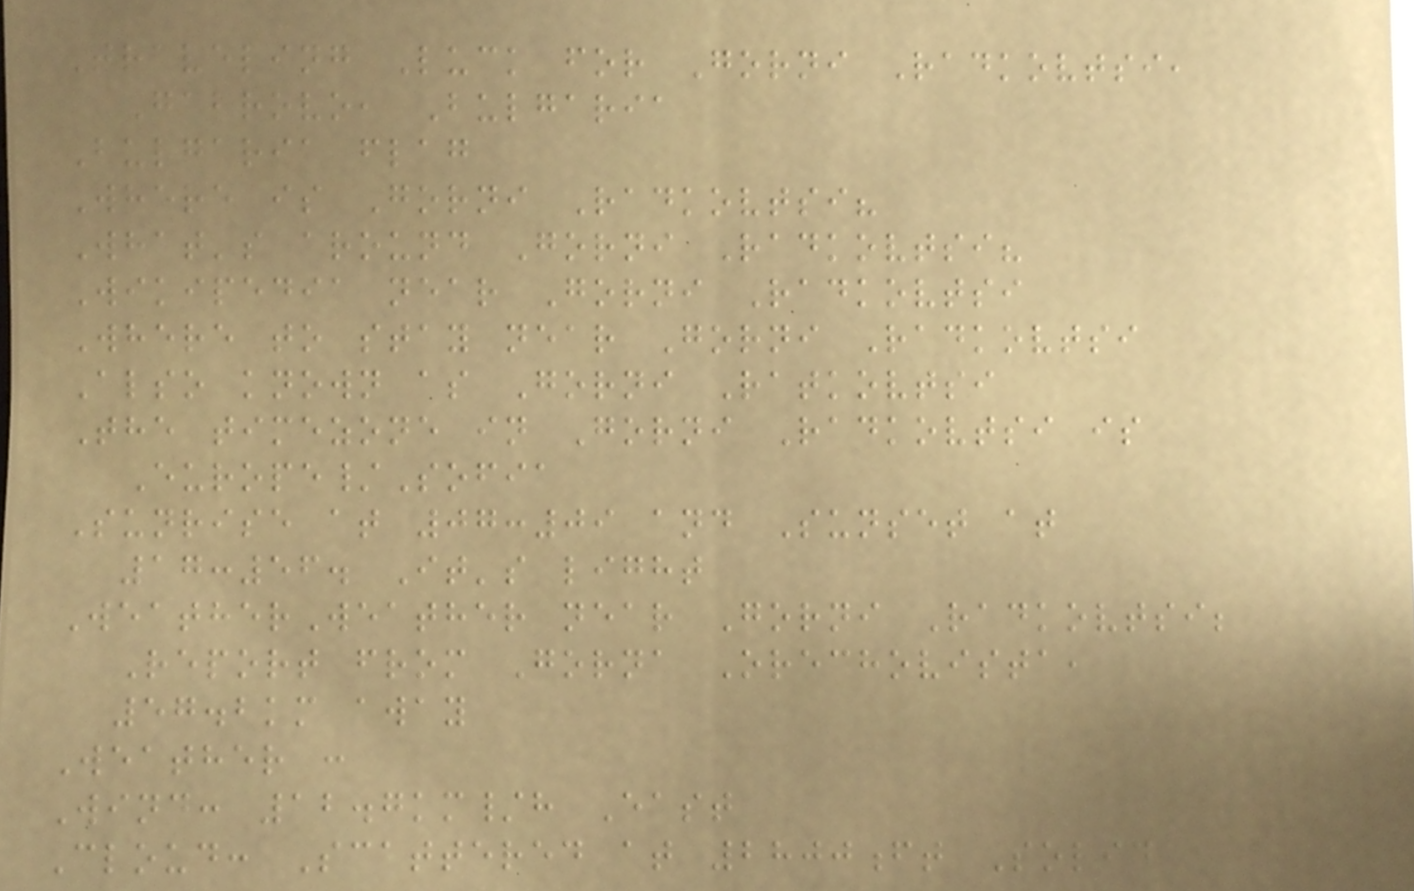Traveling Luck for Gorni Radkovtsi,
Gabrovo, Bulgaria
Bulgaria flag
Where is Gorni Radkovtsi?
What's around Gorni Radkovtsi?
Wikipedia near Gorni Radkovtsi
Where to stay near Gorni Radkovtsi
Also known as Gorni Ratkovtsi
The timezone in Gorni Radkovtsi is
Europe/Sofia
Sunrise at 07:09 and Sunset at
17:56. It's light
WeatherWeather near Gorni Radkovtsi;
Report from Gorna Orechovista,
57.2km away
Weather :
Wind: 12.7km/h East
Cloud: Scattered at 2800ft Solid
